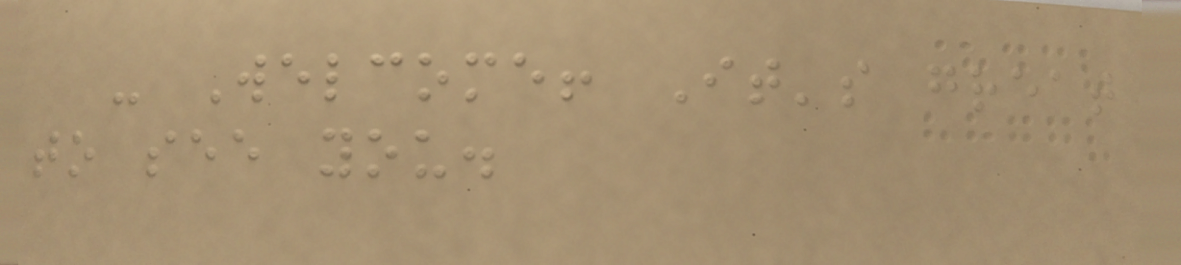- Welcome! It's great
to see you.
